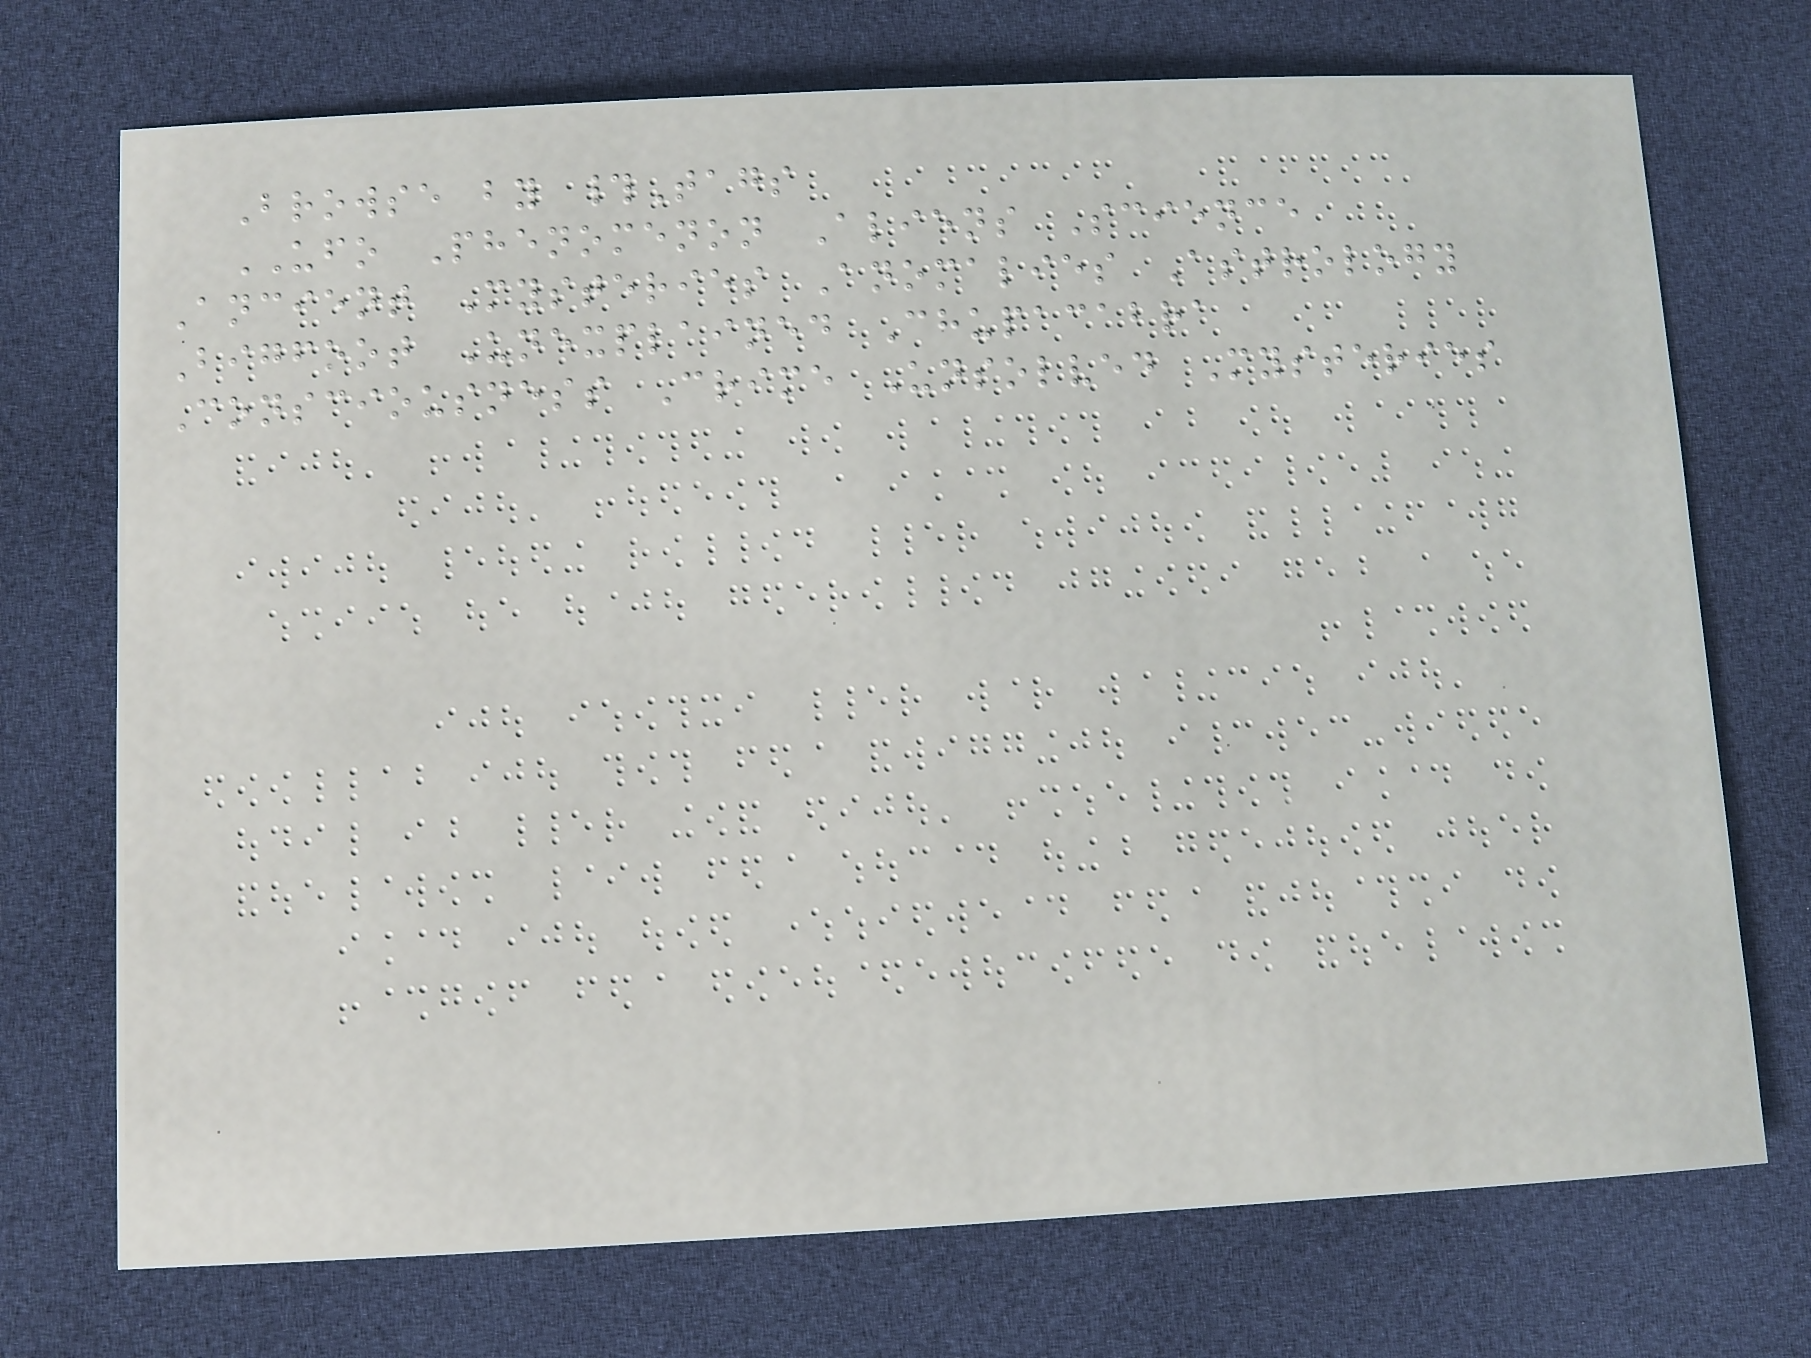Browse by #Tags
UFO Phenomenon Aliens Science
Ancient Mysteries Anomalies Astrology
Bigfoot Unexplained Chupacabra
Consciousness Crime Unsolved Mysteries
